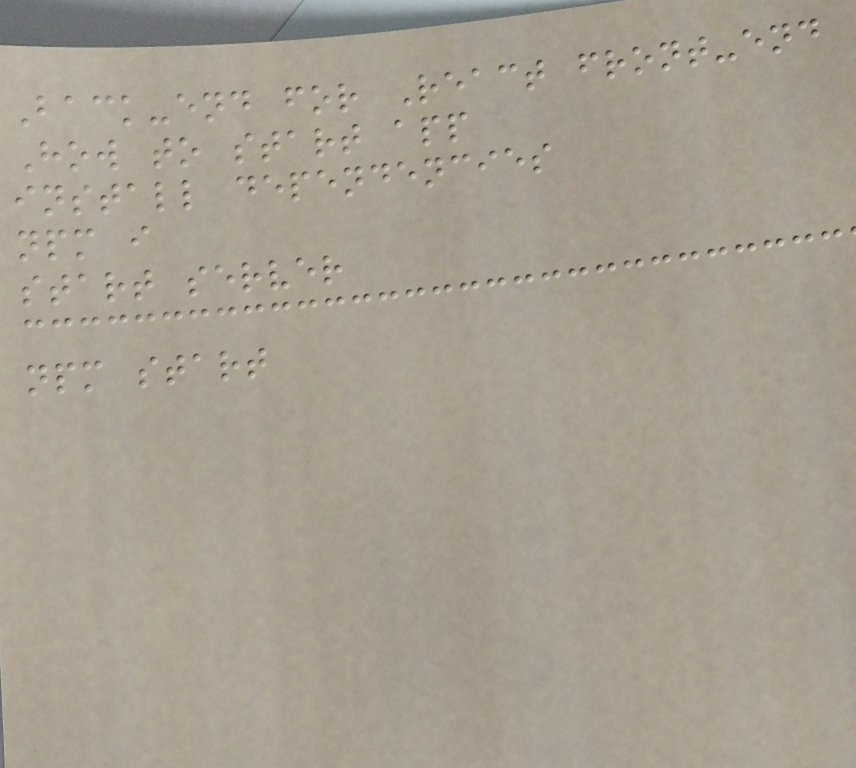Back-end for React front-end
How to start app
install dependencies
npm i
start server
npm start
